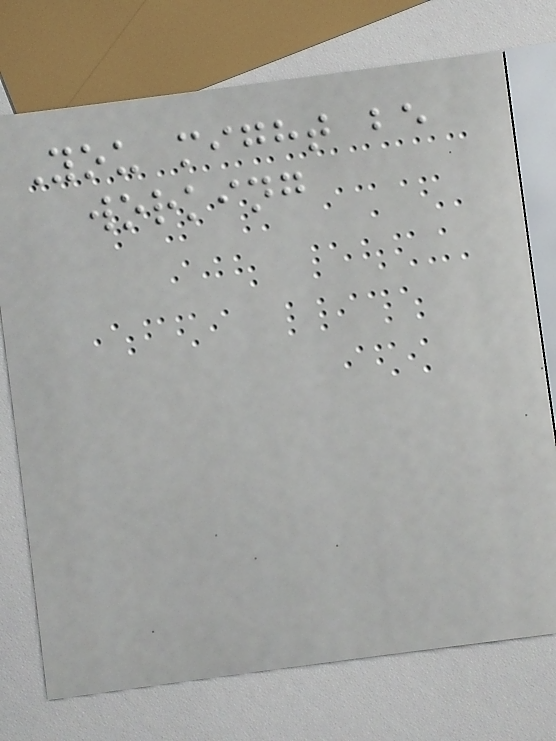You might be
working
